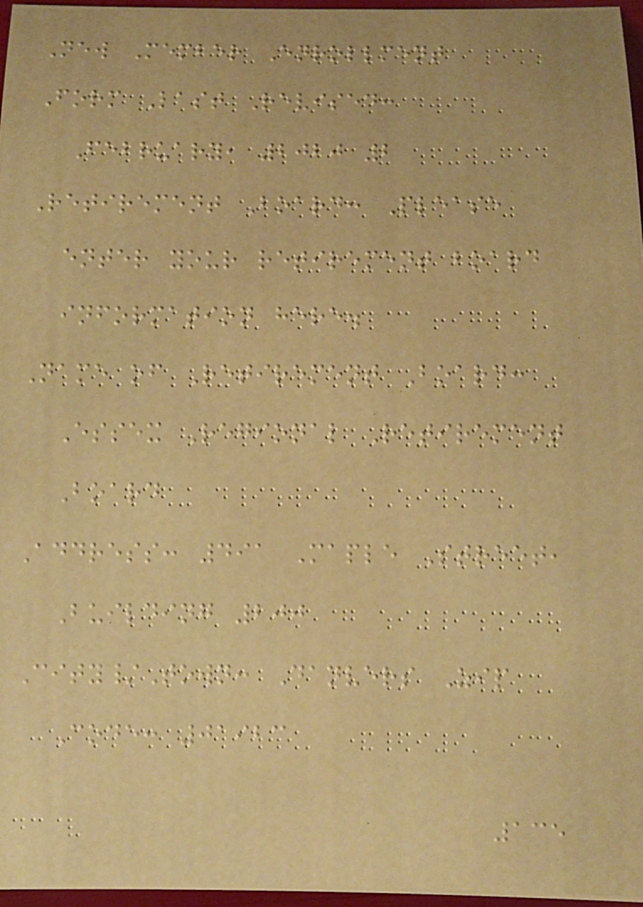New Member Enrollment
Form Last Revised:
February, 2020 2
Retirement Board: Please
enter your retirement board
information here.
Name of Retirement Board:
Essex Regional Retirement
Board
Address: 491 Maple Street,
Building 200
City/Town: Danvers Zip
Code: 01923
135
